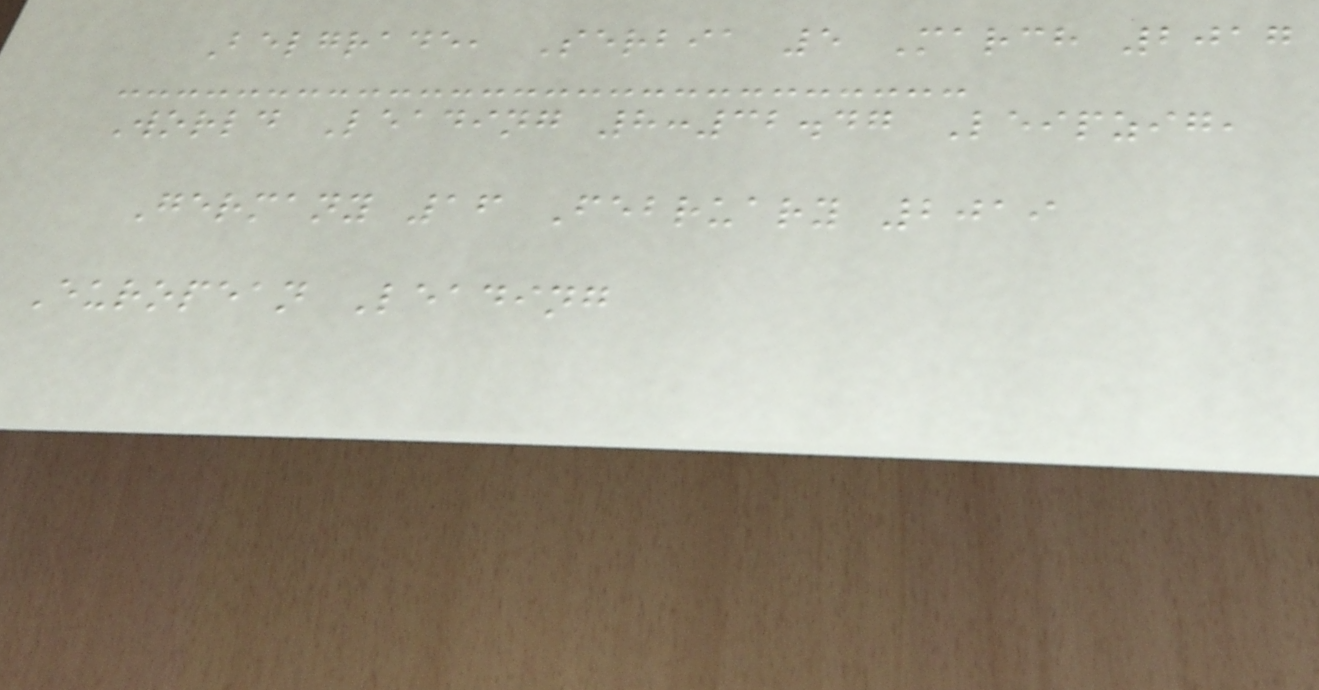Belgrade, Serbia 5 March 2017
World Leading 8:32.47 Leipzig,
Germany 16 February 2019
European Leading
